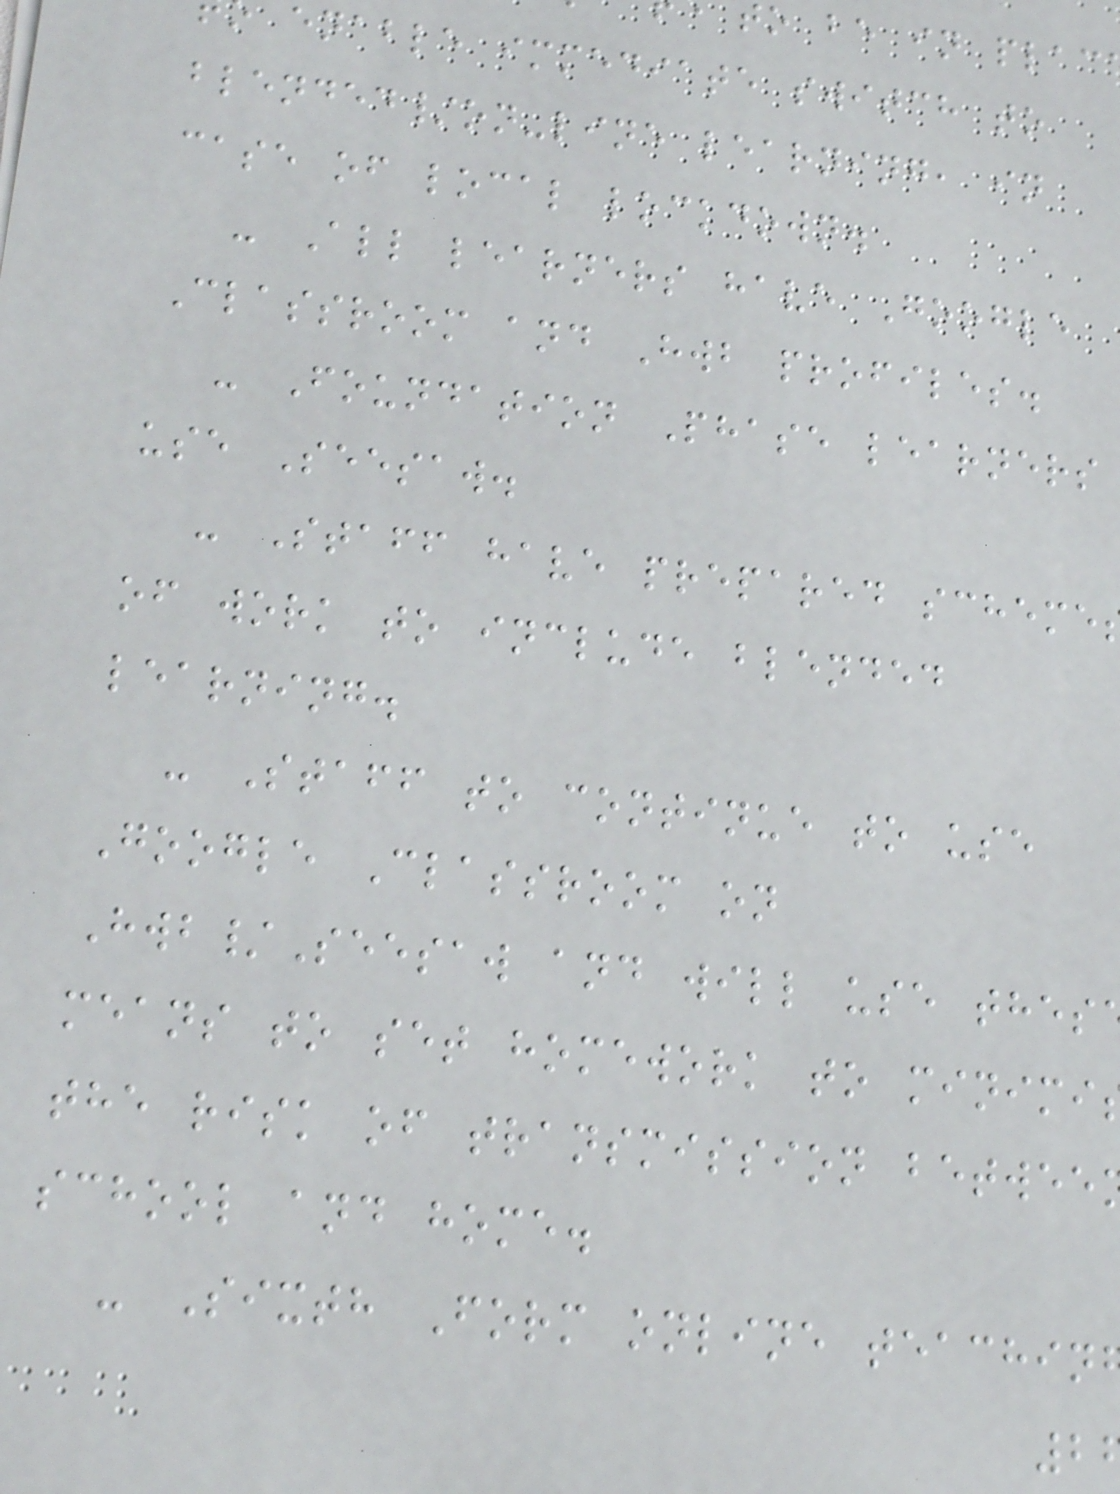to be in plac
enable immediate switch to
blended/on-line learning, in
case of local lockdown.
- All learners have Google
Classroom and Hwb profiles.
- Foundation Phase learners
use Seesaw.
- Staff have prepared scheme
of work to include blended
learning.
- Staff to continue to use
Google Classroom on
Hwb/Seesaw and will use thes
means to set homework to minimi
the risk of transmission betwee
school and home.
- Sixth Form online teachin
